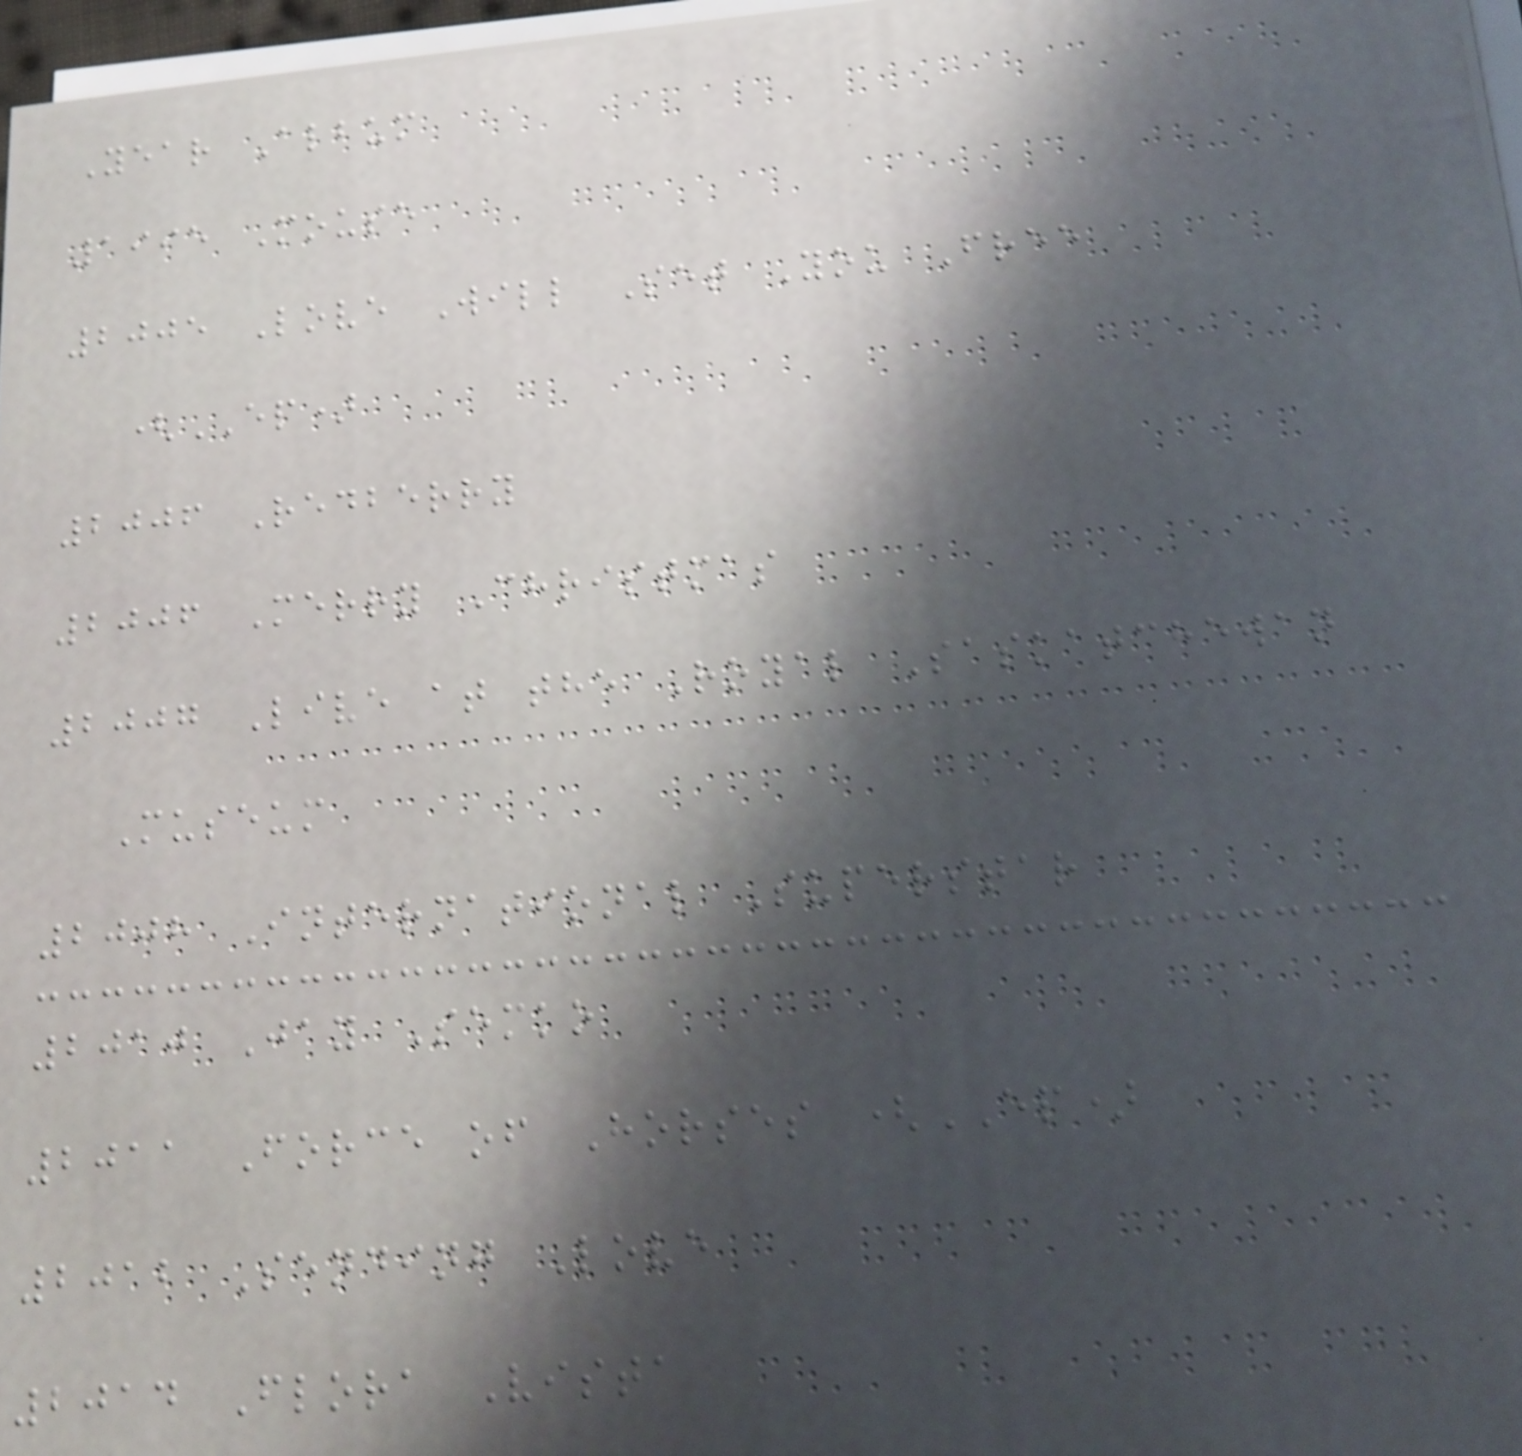Year Album
1995 Mouse
2005 Love Will Set You Free
(EP)
2006 Redberry
2006 Merry Christmas
2007 Live at the Royal Saskatchewan
Museum
2008 International Superstar
2010 Jay Semko
2011 Force of Horses (EP)
2012 Sending Love
2014 Flora Vista
